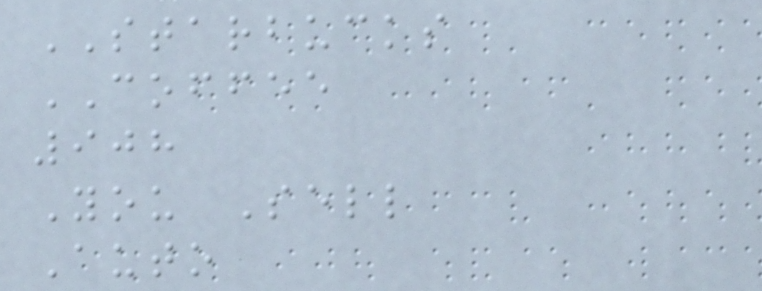STARBUCKS
COFFEE
908
You Sell
Auto
